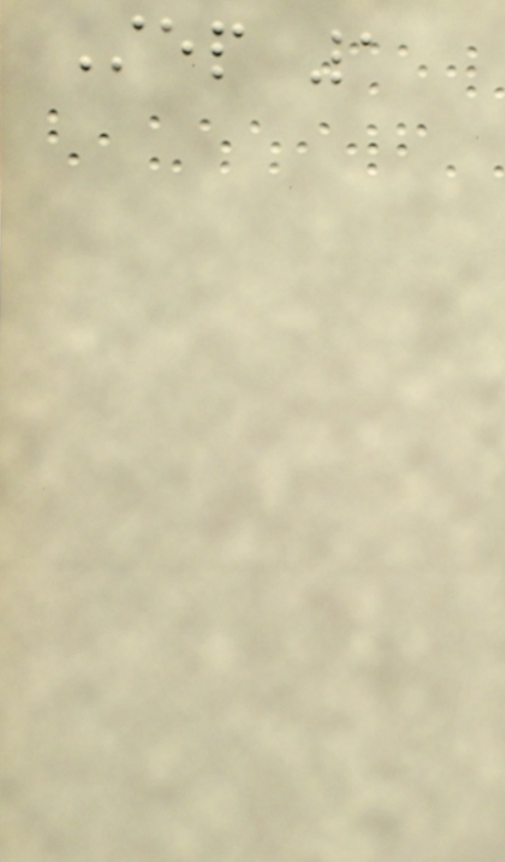Step 1
